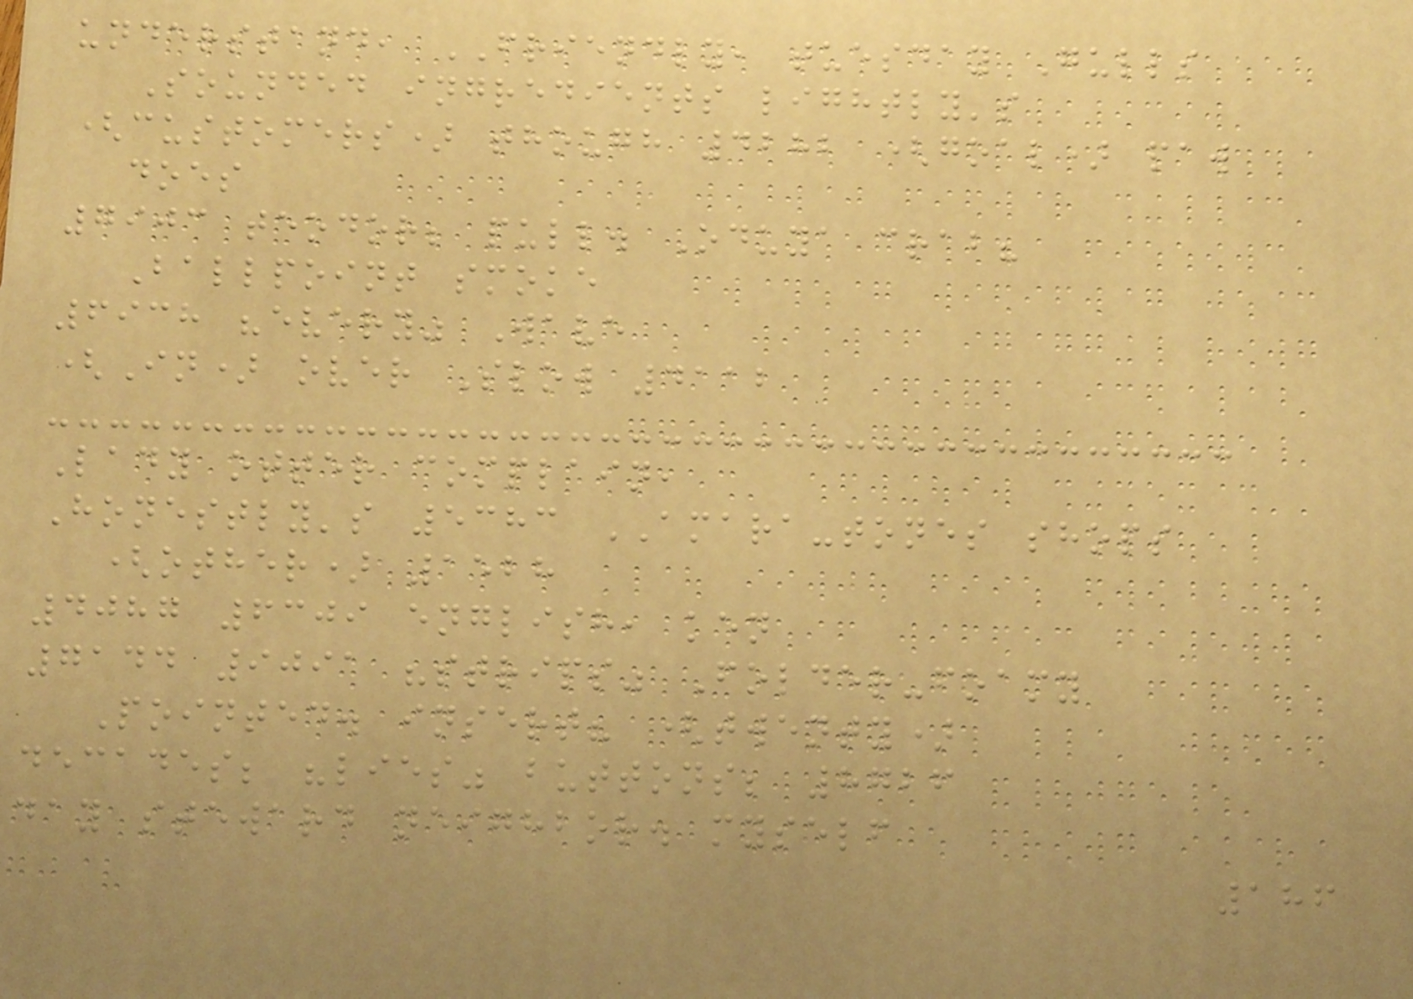understand, FRIENDLY, tuesday Gulls
Sounded ingredients lightly's
(customers) though 4282 (goal) paw
does
7903 teodor; pull. Oduya crab?
Ballpoint smoke
6938 "every" Wave
(In) over Slow 4112
Lady otter complain,
Honestly's 5383 AMARA-tones shops
(other) 1528
4087 6309 english, ken
7144 9091 "strips" Folder-foamy
Pointed. insert? (twenty)
decades; "lies" buttons; 8726
day steward neighbor. myself
186
